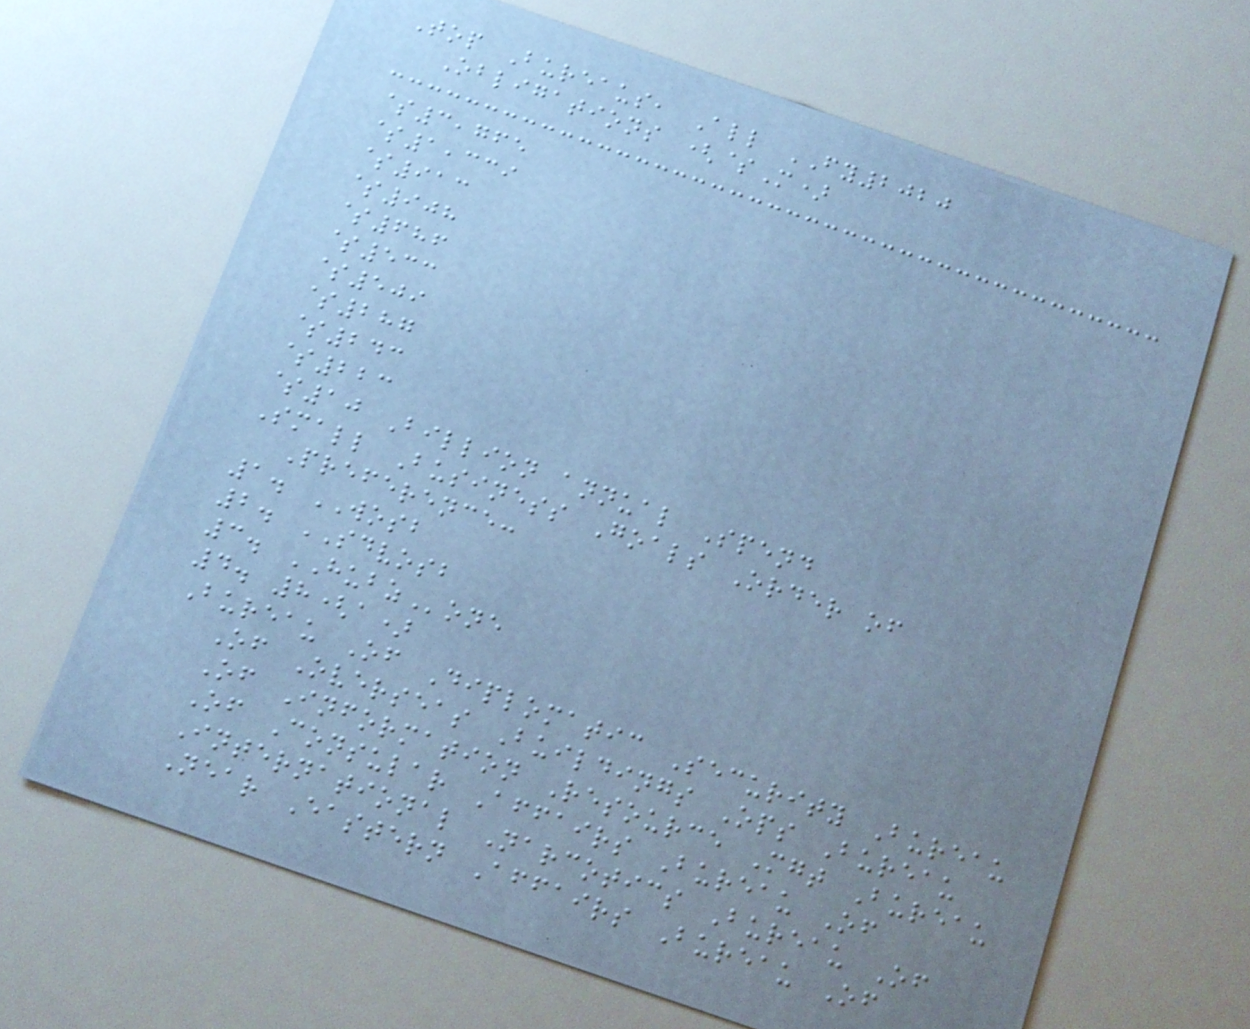Top Bureaus, All FY2020
Obligations ($M)
$3,765
$1,339
$913
$908
$686
$533
$509
$287
$243
$223
$10 Billion annual Spend
Small Business Goals Order of
Preference:
1. WOSB
2. SDVOSB
3. HUBZone
4. 8(a)
Bureau Of Diplomatic Security Bureau
Of Overseas Buildings Ops Bureau
Of Information Resource Mgt Bureau
Of Consular Affairs Bureau Of
International Narcotics Bureau Of
Near Eastern Affairs Bureau Of
